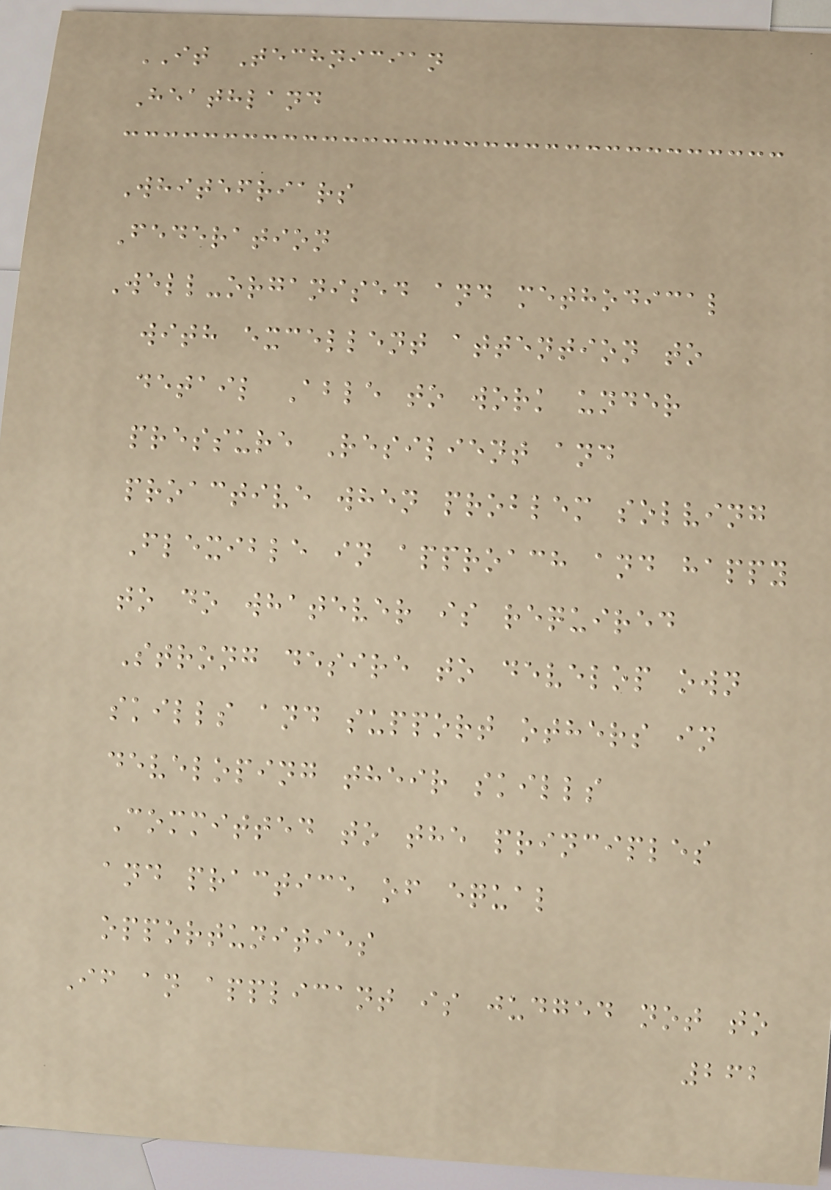IT Technician
Heathland
Whitefriars
Federation
Well-organised and methodical
with excellent attention to
detail Able to work under
pressure Resilient and
proactive when problem solving
Flexible in approach and happy
to do whatever is required
Strong desire to develop own
skills and support others in
developing their skills
Committed to the principles
and practice of equal
opportunities
If an applicant is judged not to
262
